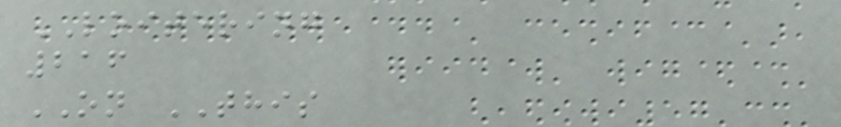LOITERING
216
ON THIS
